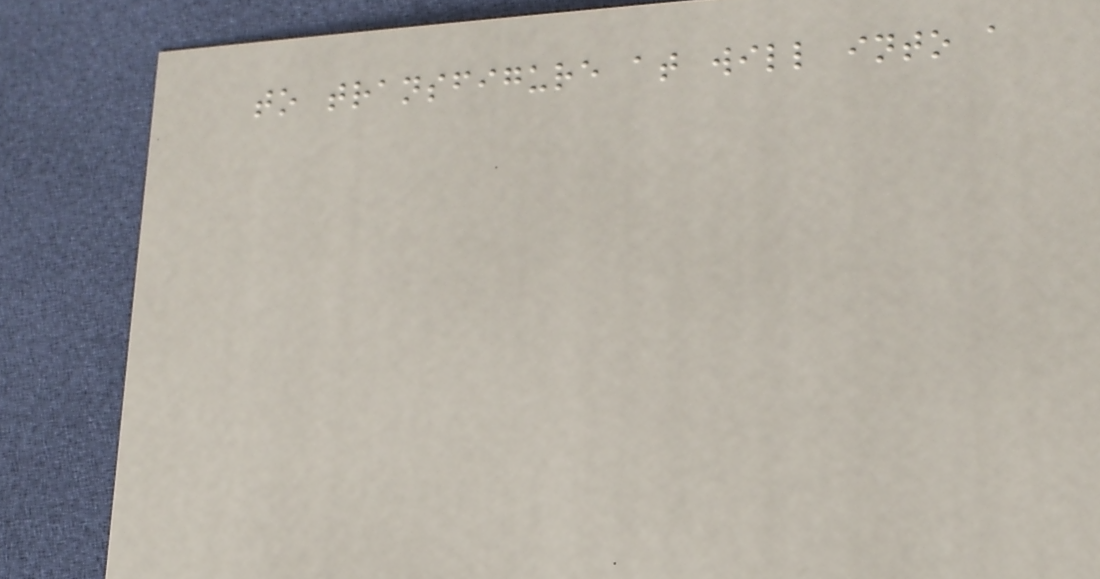to transfigure at will into a
